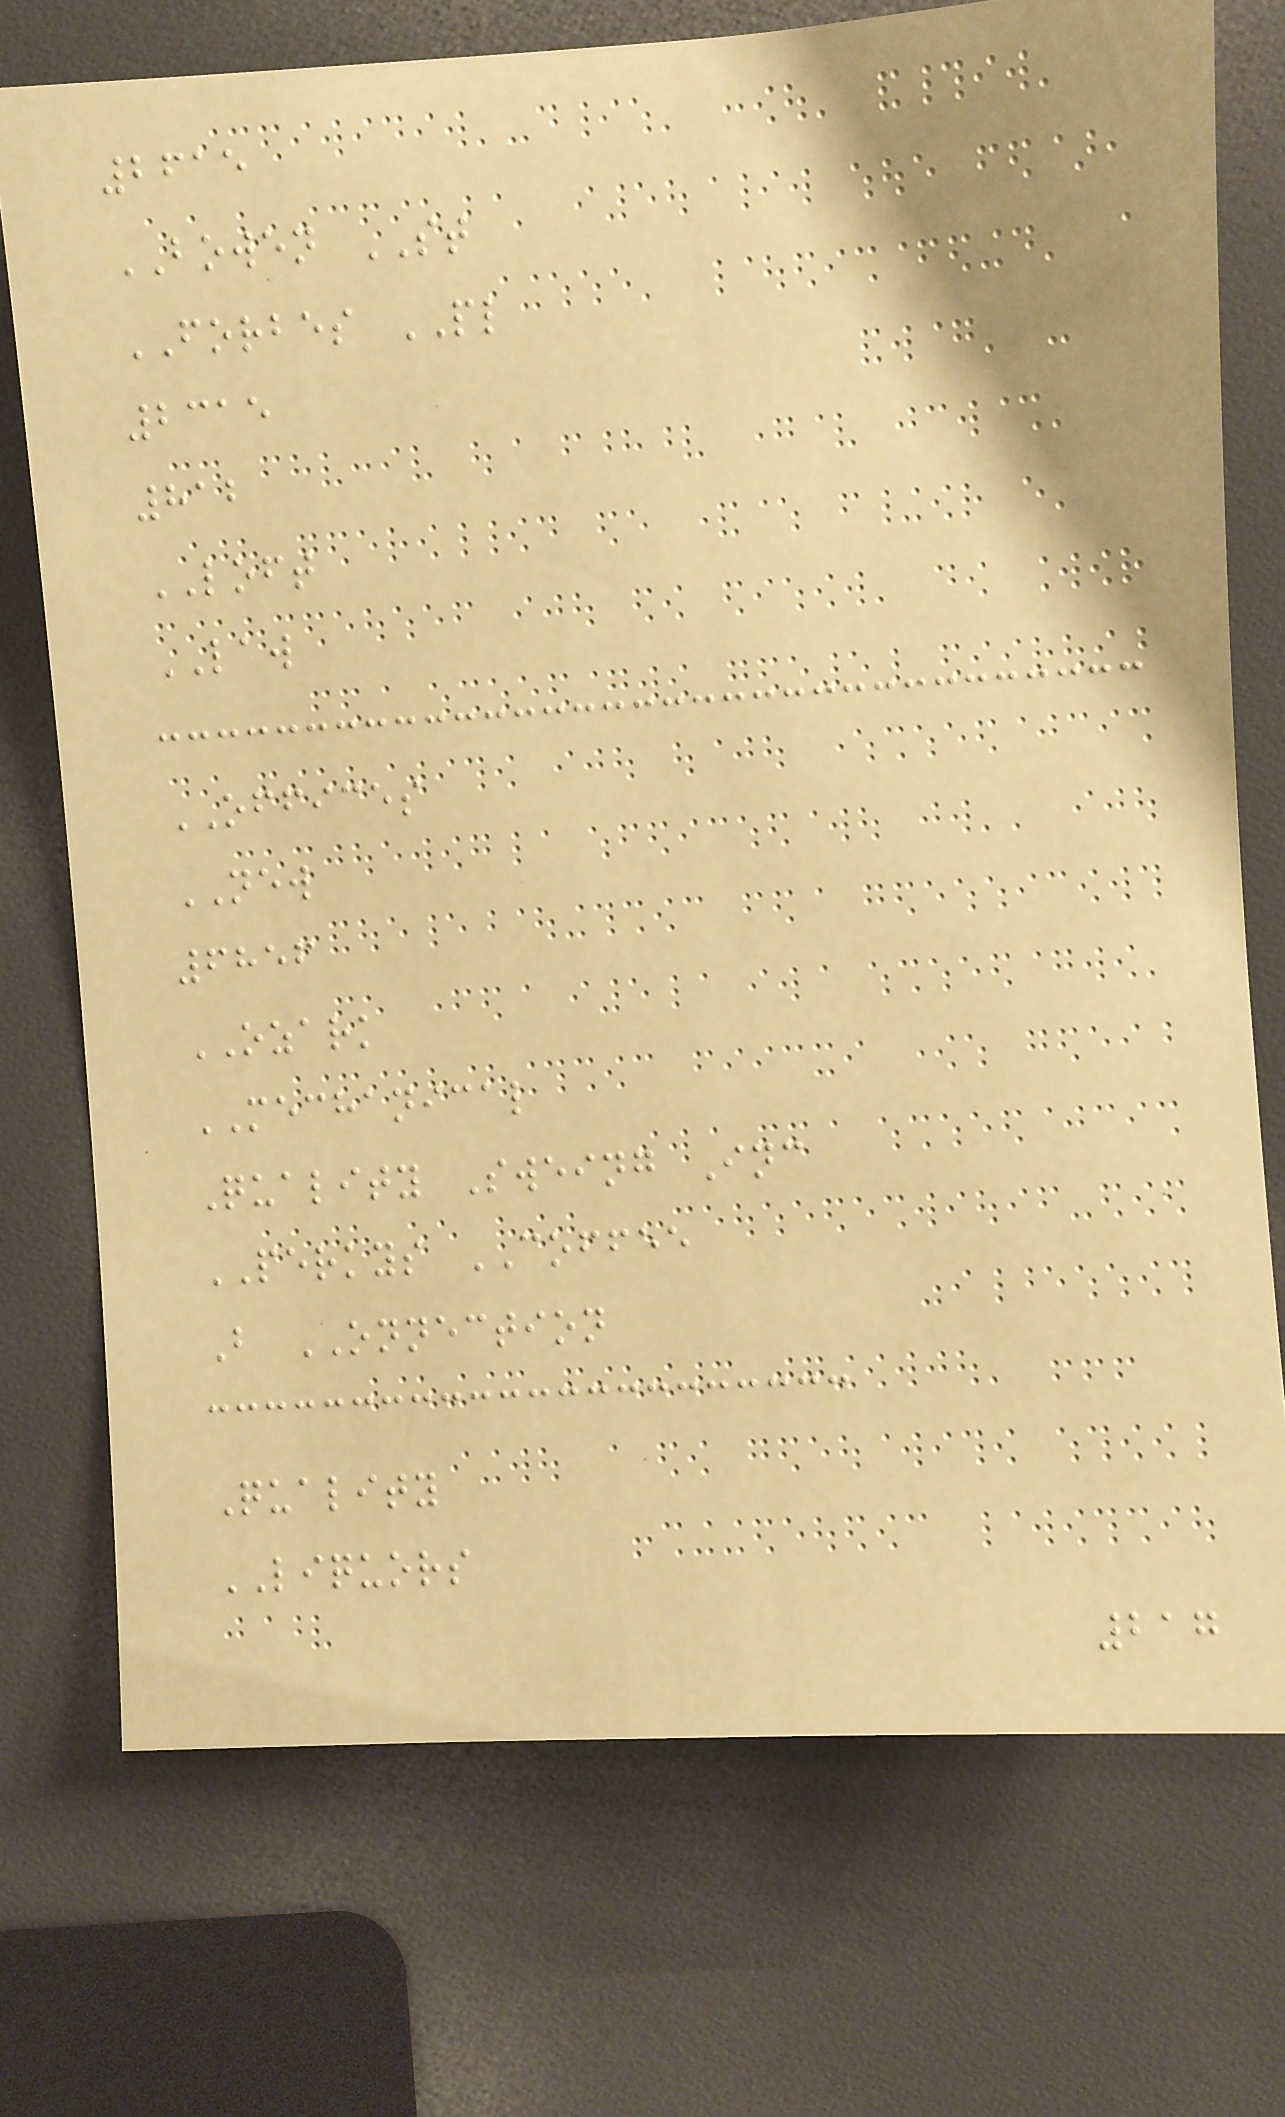2615
BOWEN ST
FORBES PL
2315
812
LOFT
LAW
OFFICES
NEW
6856
OZARK
MECHANICAL
Quality Sweing Inc
PERKYS COFFEE
B ONNECTION
Quality
LIQUORS
217
